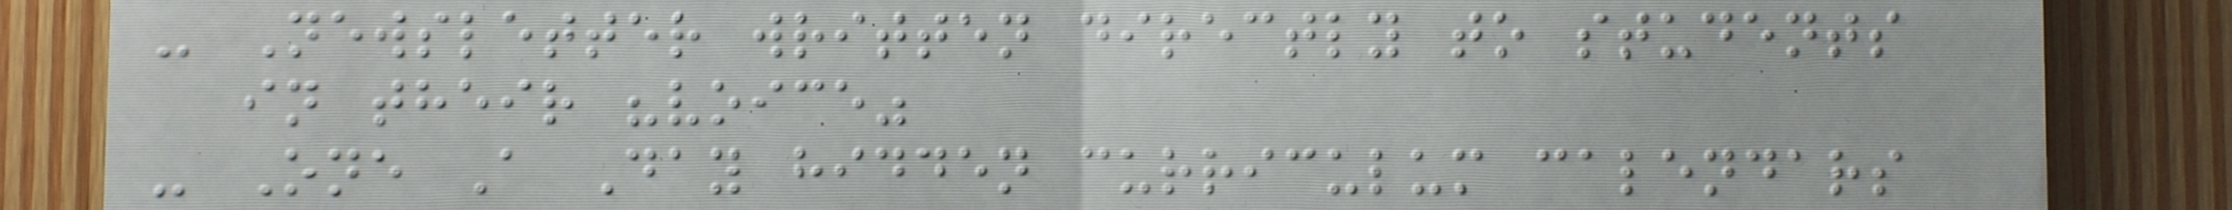- Newsletter written directly to students
in their "voice"
- One A Day hidden curriculum calendars
